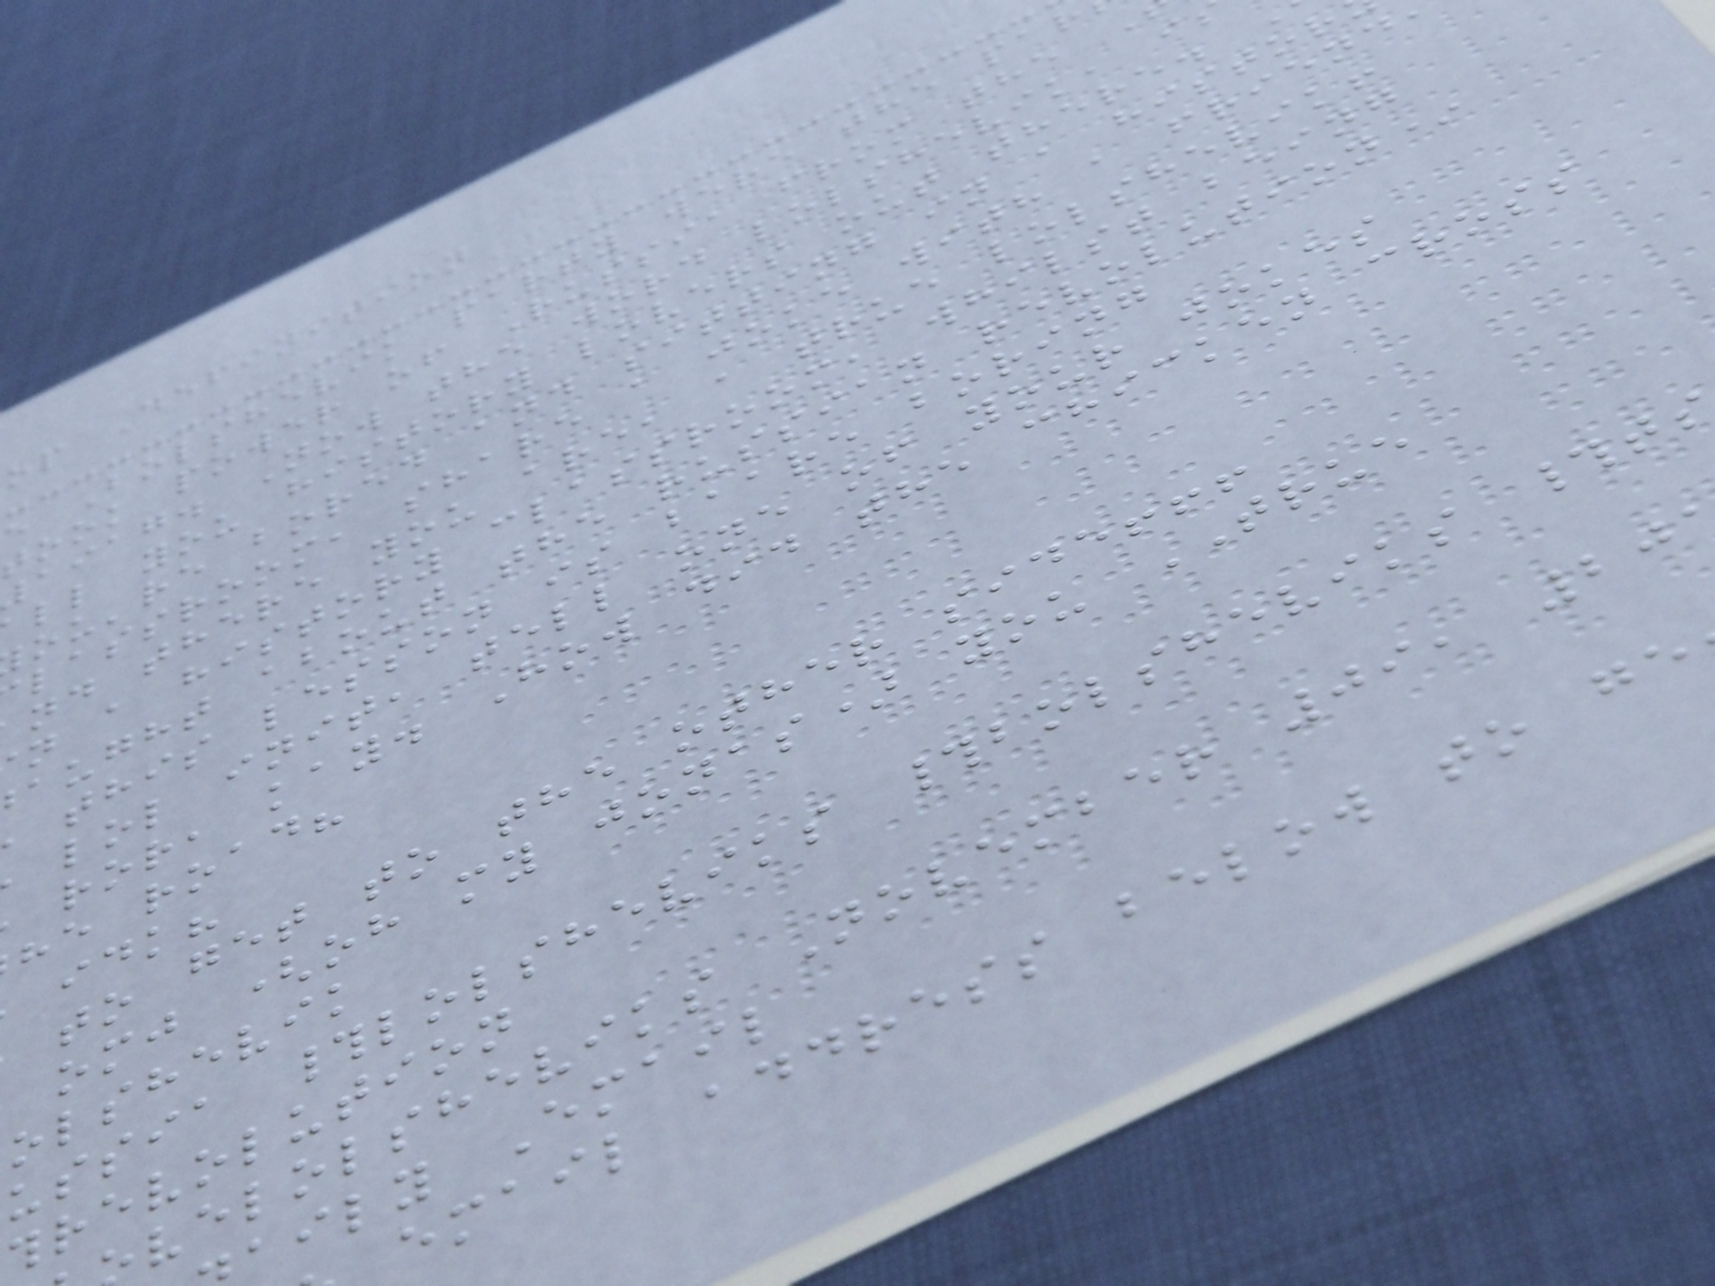op Definition
e Bolshevik party were the par
took power of Russia from the
aiag. Now the word lolshevik, i
ll you history lovers out there.
ou're bored and sitting in a histor
lassroom, share a joke with a friend
nd there you are, a true lolshevik!
n a history classroom, whilst being
aught about the russian revolution*
this lesson is baare boring
lol init, tell one of your jokes
ror, kay. How did the chicken cross
he road?
idk?
to get to the other side!!!
omj (oh my jonas) you TRUE
olshevik
ussia #lolsheviks #bolsheviks #t
revolution
velolsheviks November 09, 20
aily Email
email address below to ge
